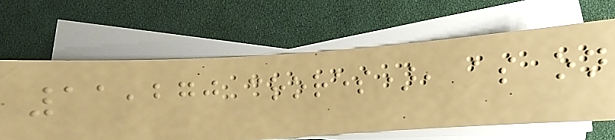11,270 crores), as on
